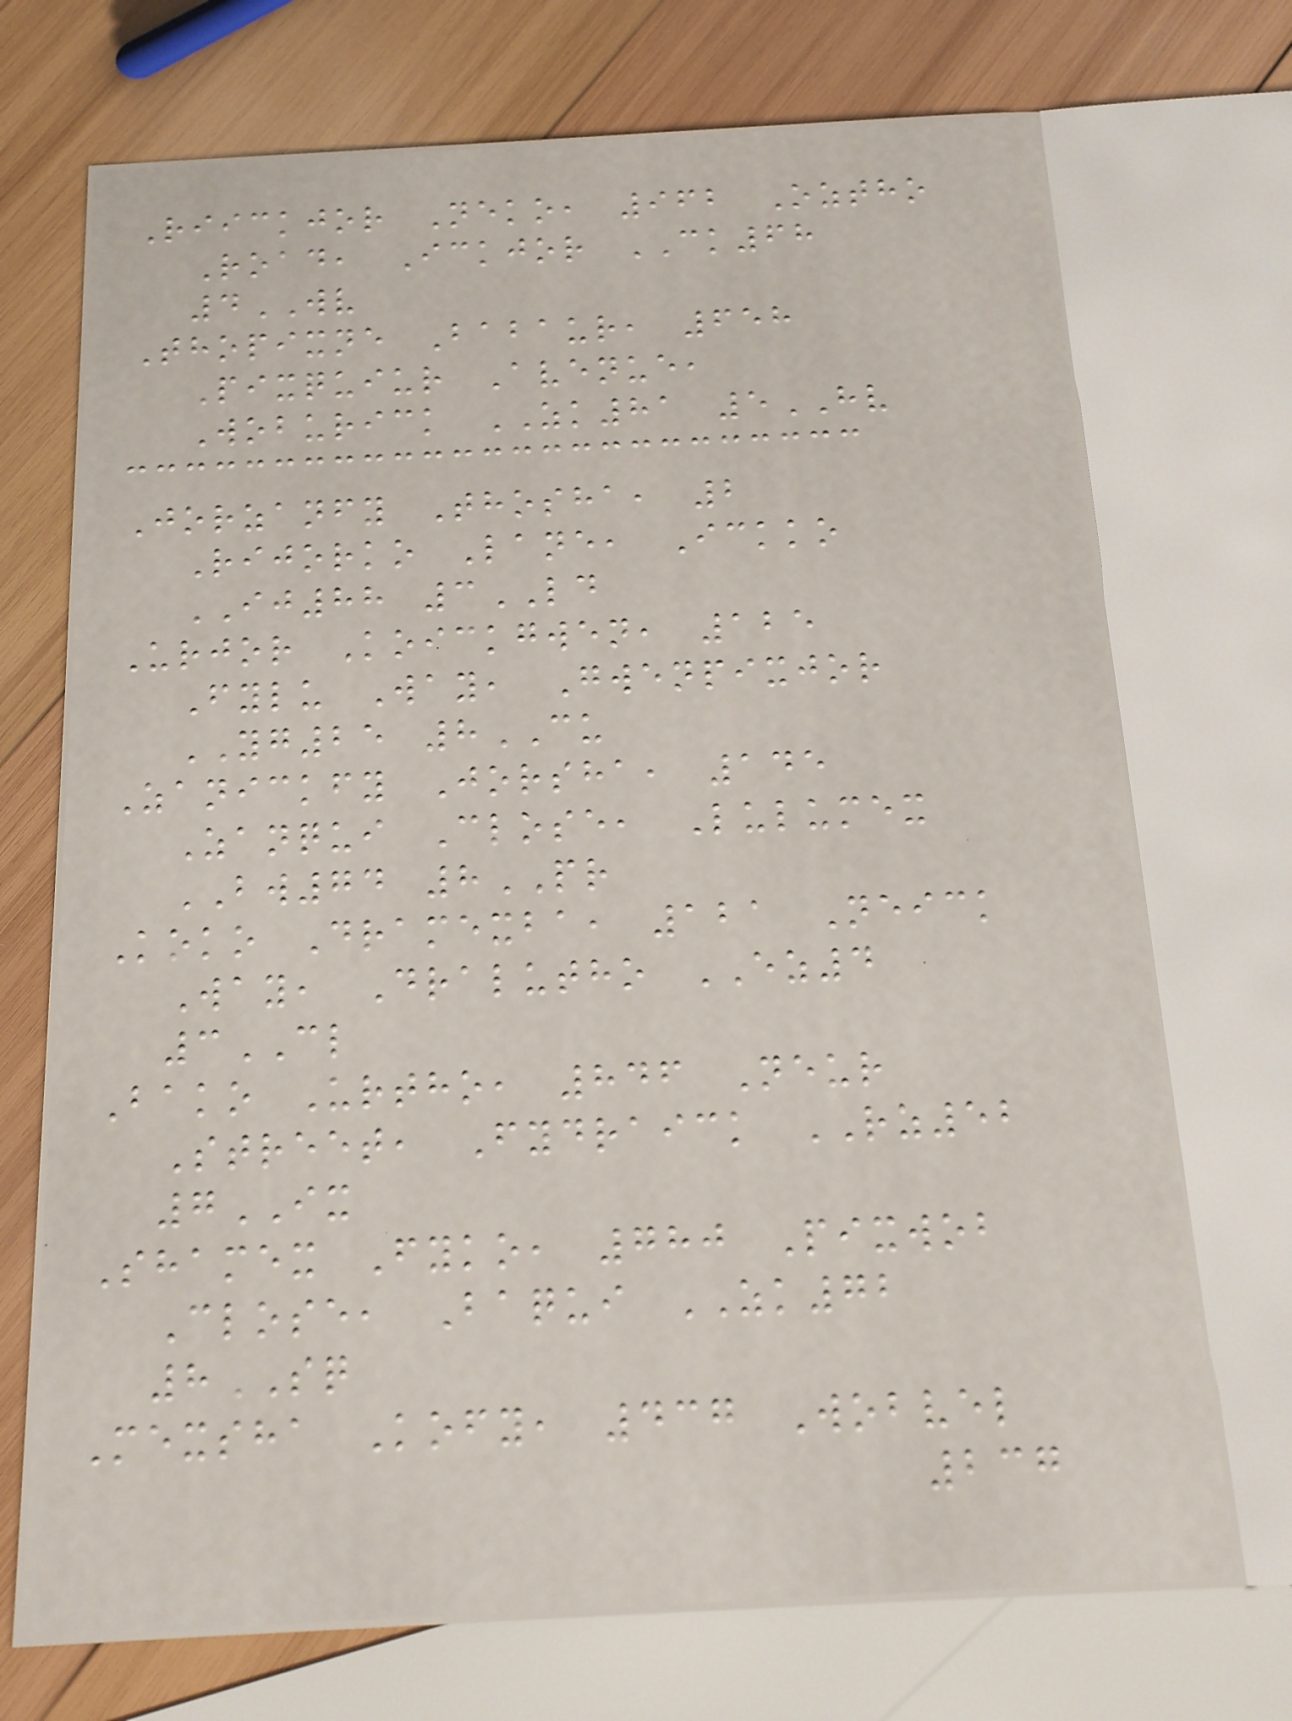Riickjor Neko, 962 Oztho
Road, Ickjor CK68
4WV
Thopixne Babaur, 658
Pixquiur Avenue,
Woburick ZK81 5HV
Jorzanfy Thosha, 2
Rijorko Lane, Ickko
IJ88 3LD
Urjor Koickgwen, 125
Fylu Way, Gwenpixjor
YG25 8CU
Zanickfy Jorsha, 145
Zanqui Close, Lulumex
BW74 8PR
Koko Dramexba, 121 Neick
Way, Dralutho EZ4
3CL
Bako Urtho, 846 Neur
Street, Fydraick RZ52
7IX
Shamex Fyko, 780 Pixwob
Close, Baqui ZK72
8SQ
Mexsha Kofy, 437 Wobvel
237
